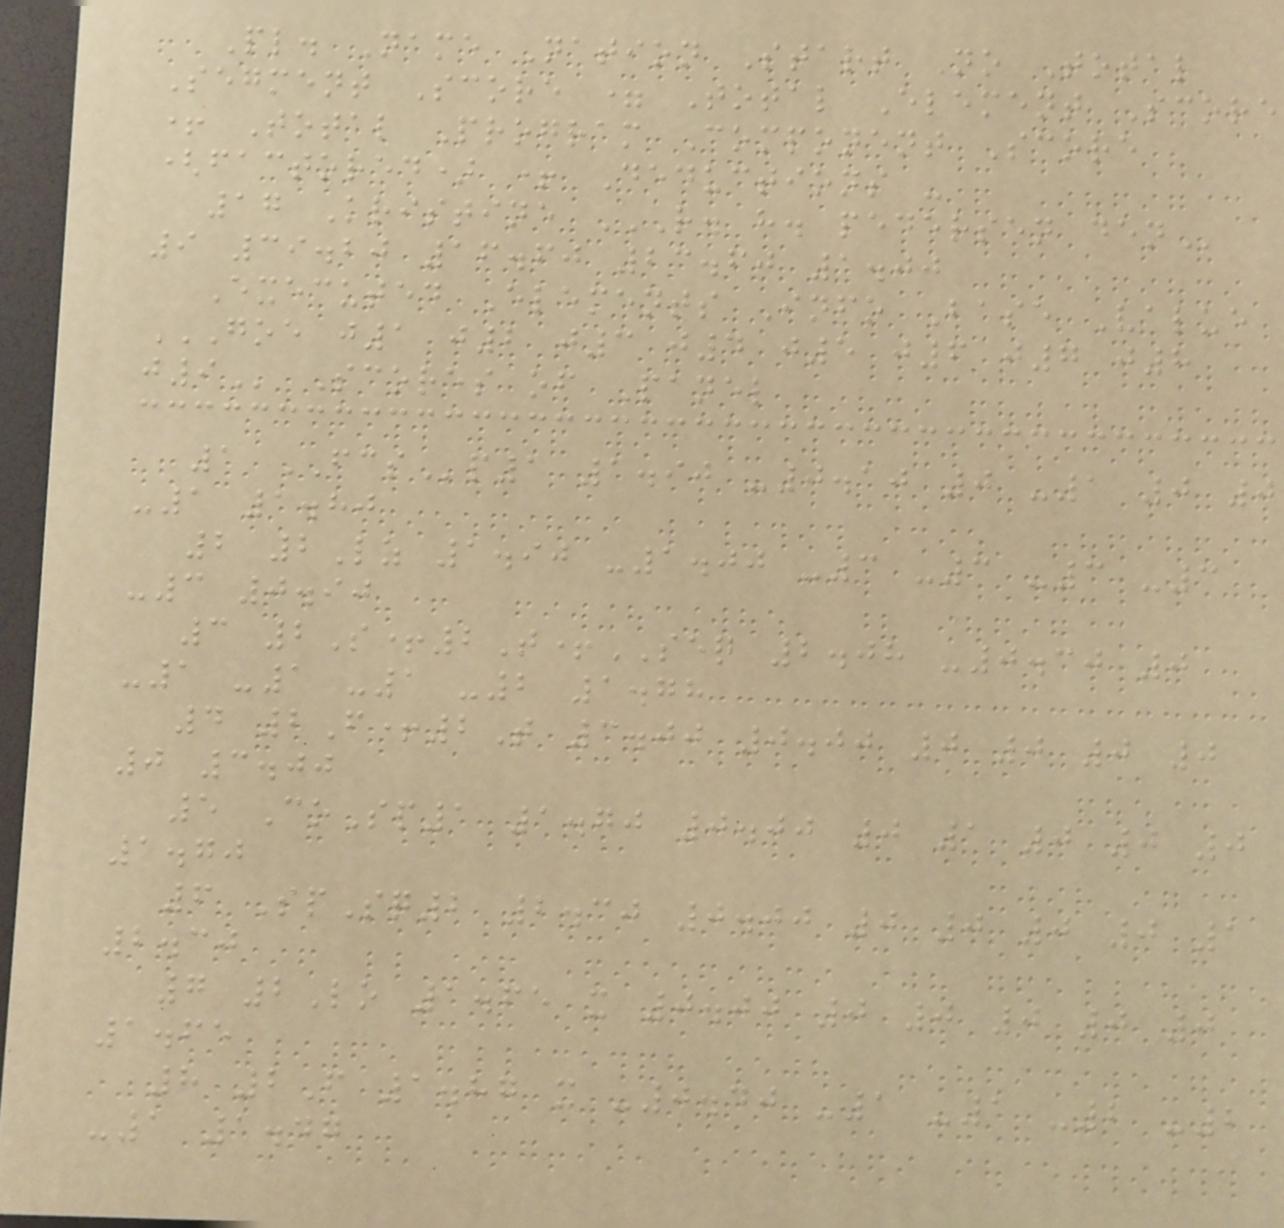Pl. Name Nation Start No Total
Segment Score = Total Element Score
+ Total Program Component Score
(factored) + Deductions -
17 Kristine R. H. PEDERSEN DEN
9 39.20 16.60 23.60 1.00
Executed Elements Info Base Value
GOE J1 J2 J3 J4 J5 J6 J7 J8
J9 Scores of Panel
1 FCSp1 1.90 -0.10 0 -1 0 0
-1 1.80
2 2Lz 1.90 -1.00 -3 -3 -3 -3
-3 0.90
3 2S+2T+SEQ 2.08 -0.30 0
-1 -1 -1 -2 1.78
4 2F+2T 3.00 0.00 0 0 0 0
0 3.00
5 CoSp1 1.70 0.00 0 1 0 0 0
1.70
6 SpSq2 2.30 0.00 0 0 0 0 1
2.30
7 2Lo 1.65 x 0.00 0 0 0 0 0
1.65
8 2F 1.87 x -0.40 -1 -1 -2 -2
-1 1.47
